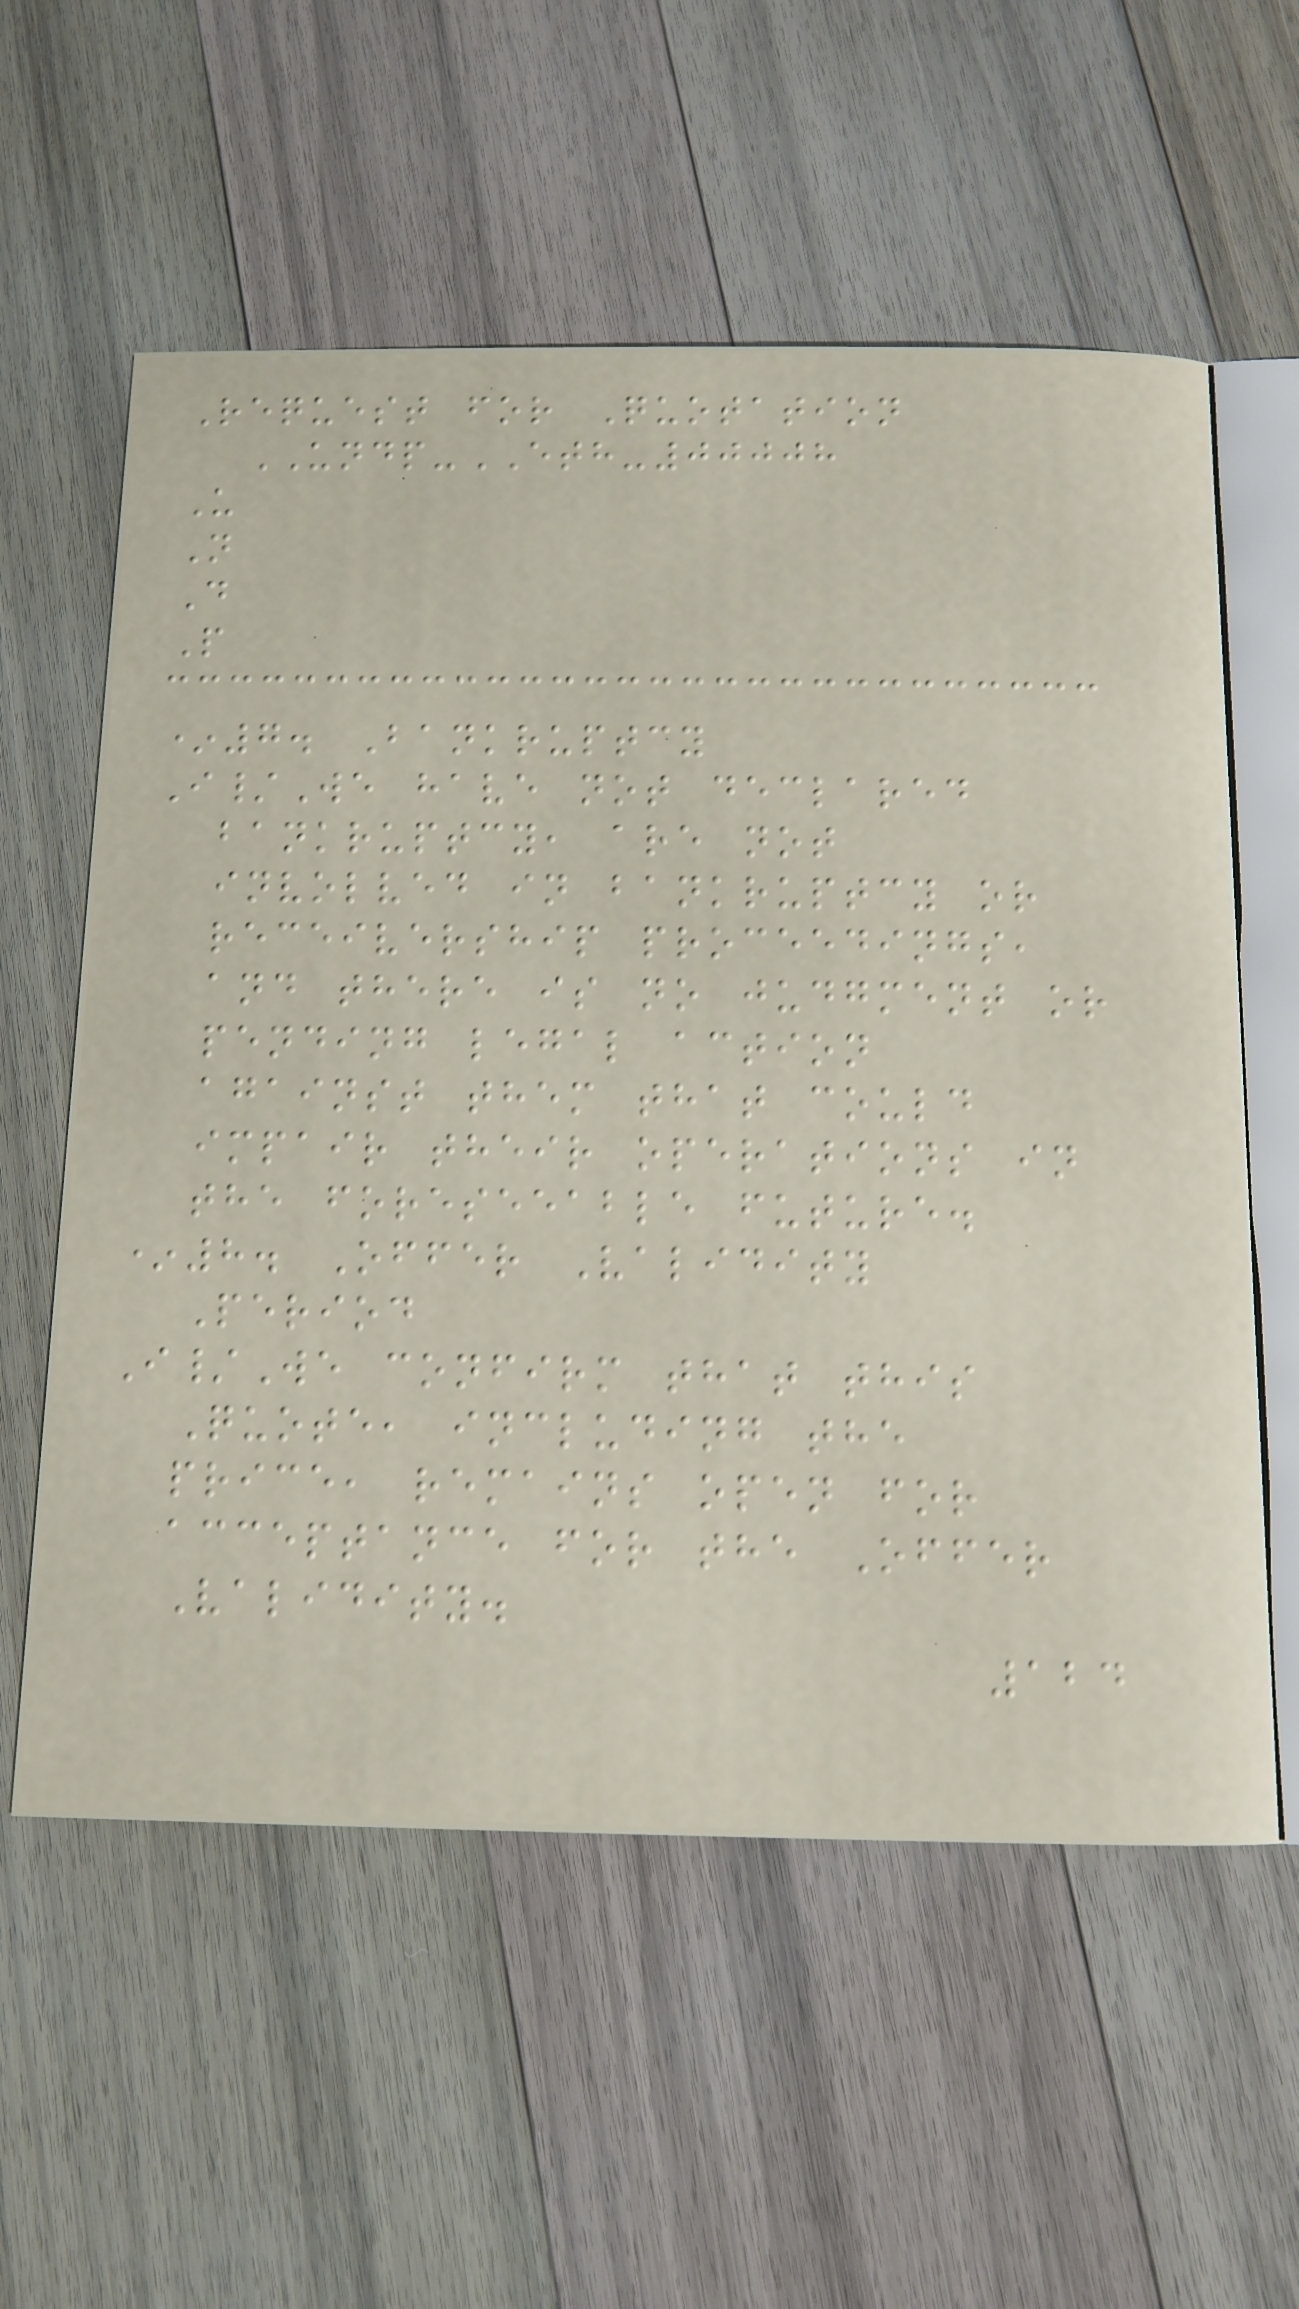Request for Quotation
UNDP-ETH-00008
U
N
D
P
*7. Bankruptcy
I/We have not declared
bankruptcy, are not
involved in bankruptcy or
receivership proceedings,
and there is no judgment or
pending legal action
against them that could
impair their operations in
the foreseeable future.
*8. Offer Validity
Period
I/We confirm that this
Quote, including the
price, remains open for
acceptance for the Offer
Validity.
124
